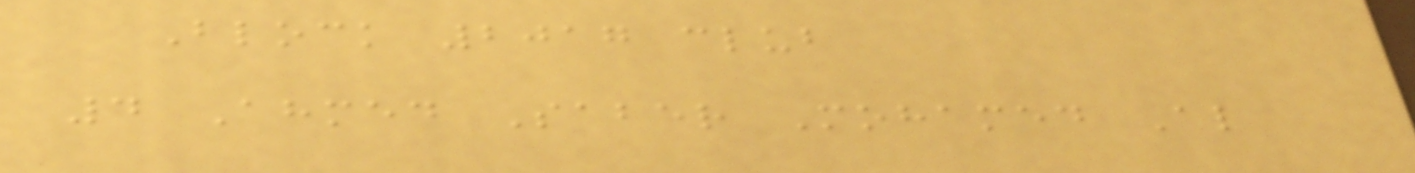Block 2017 club
4 Ahmed Saber Mohamed Al
